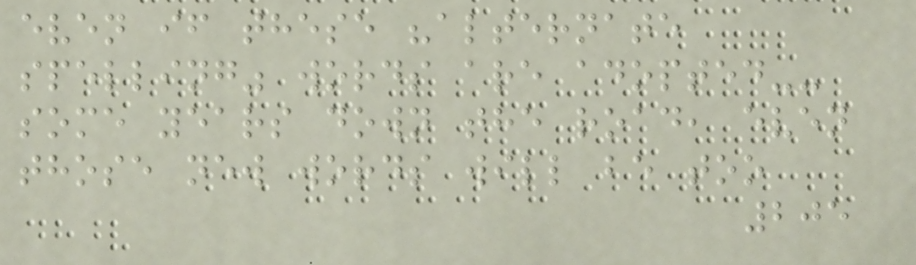even if these "alternate
spelling" words are adopted--
some years down the road, even
those new words will be too
205
